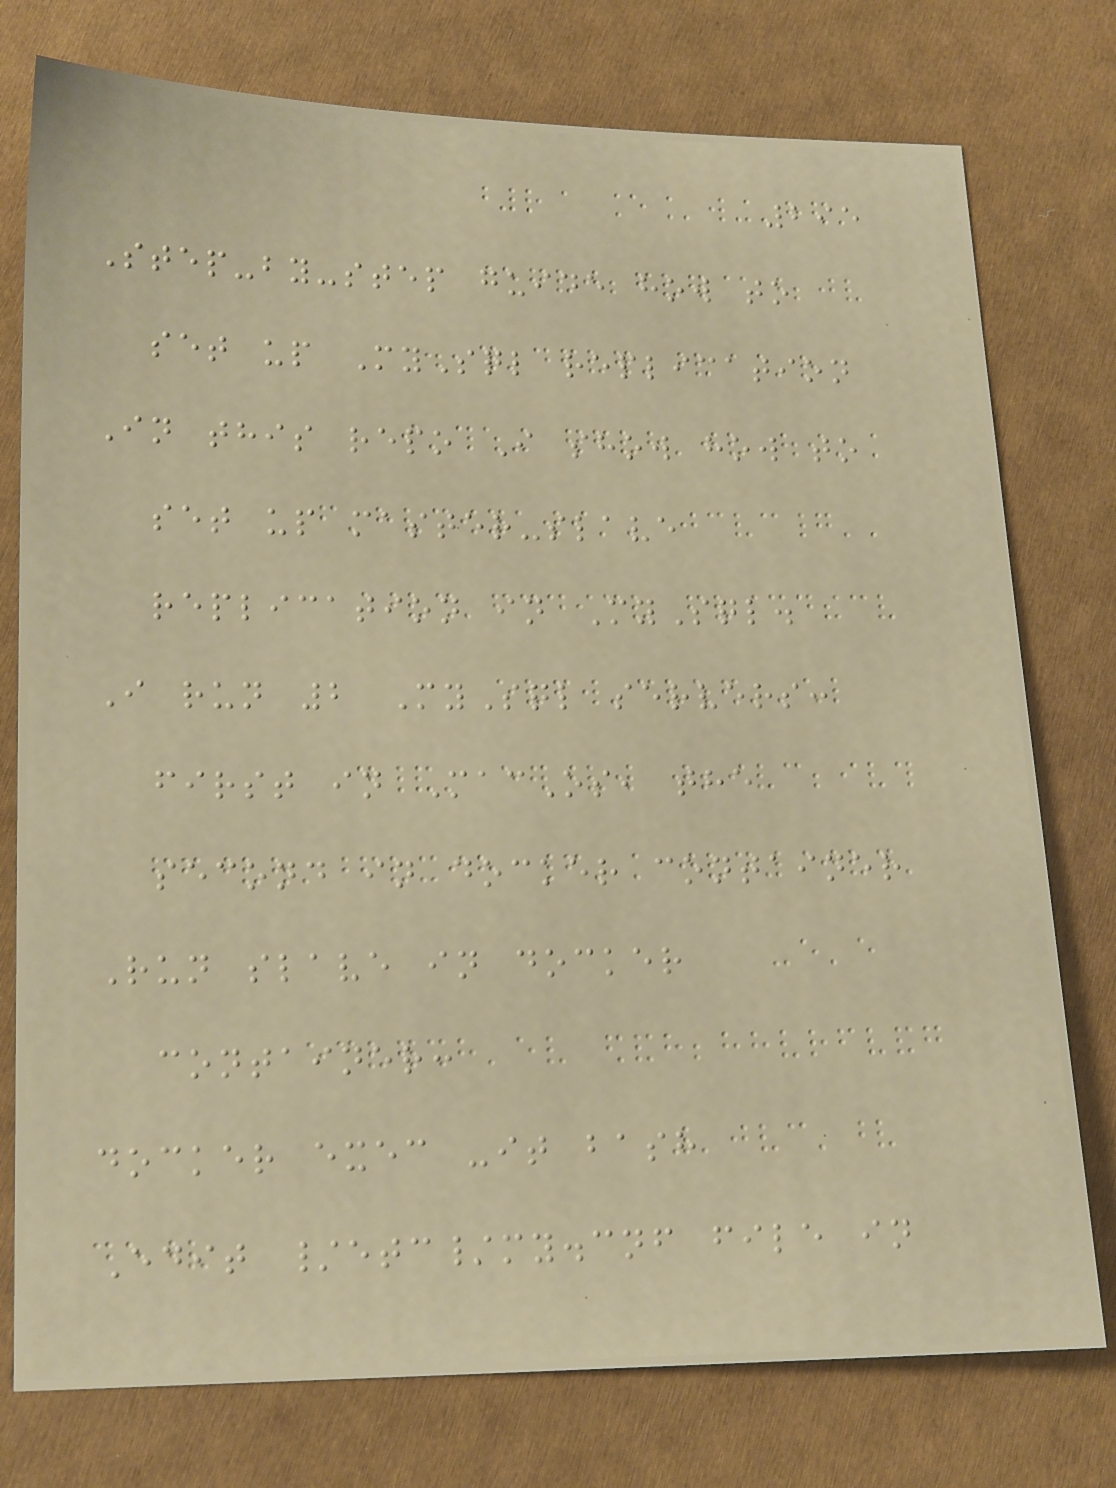295
Step-by-step guide how to
set up MySql replication
In this repo I show how to
set up master-slave
replication in MySql.
I run 2 MySql servers:
first in MacOs, the
second in docker container
Run slave in docker
container:
docker exec -it bash
Edit /etc/my.cnf file in
